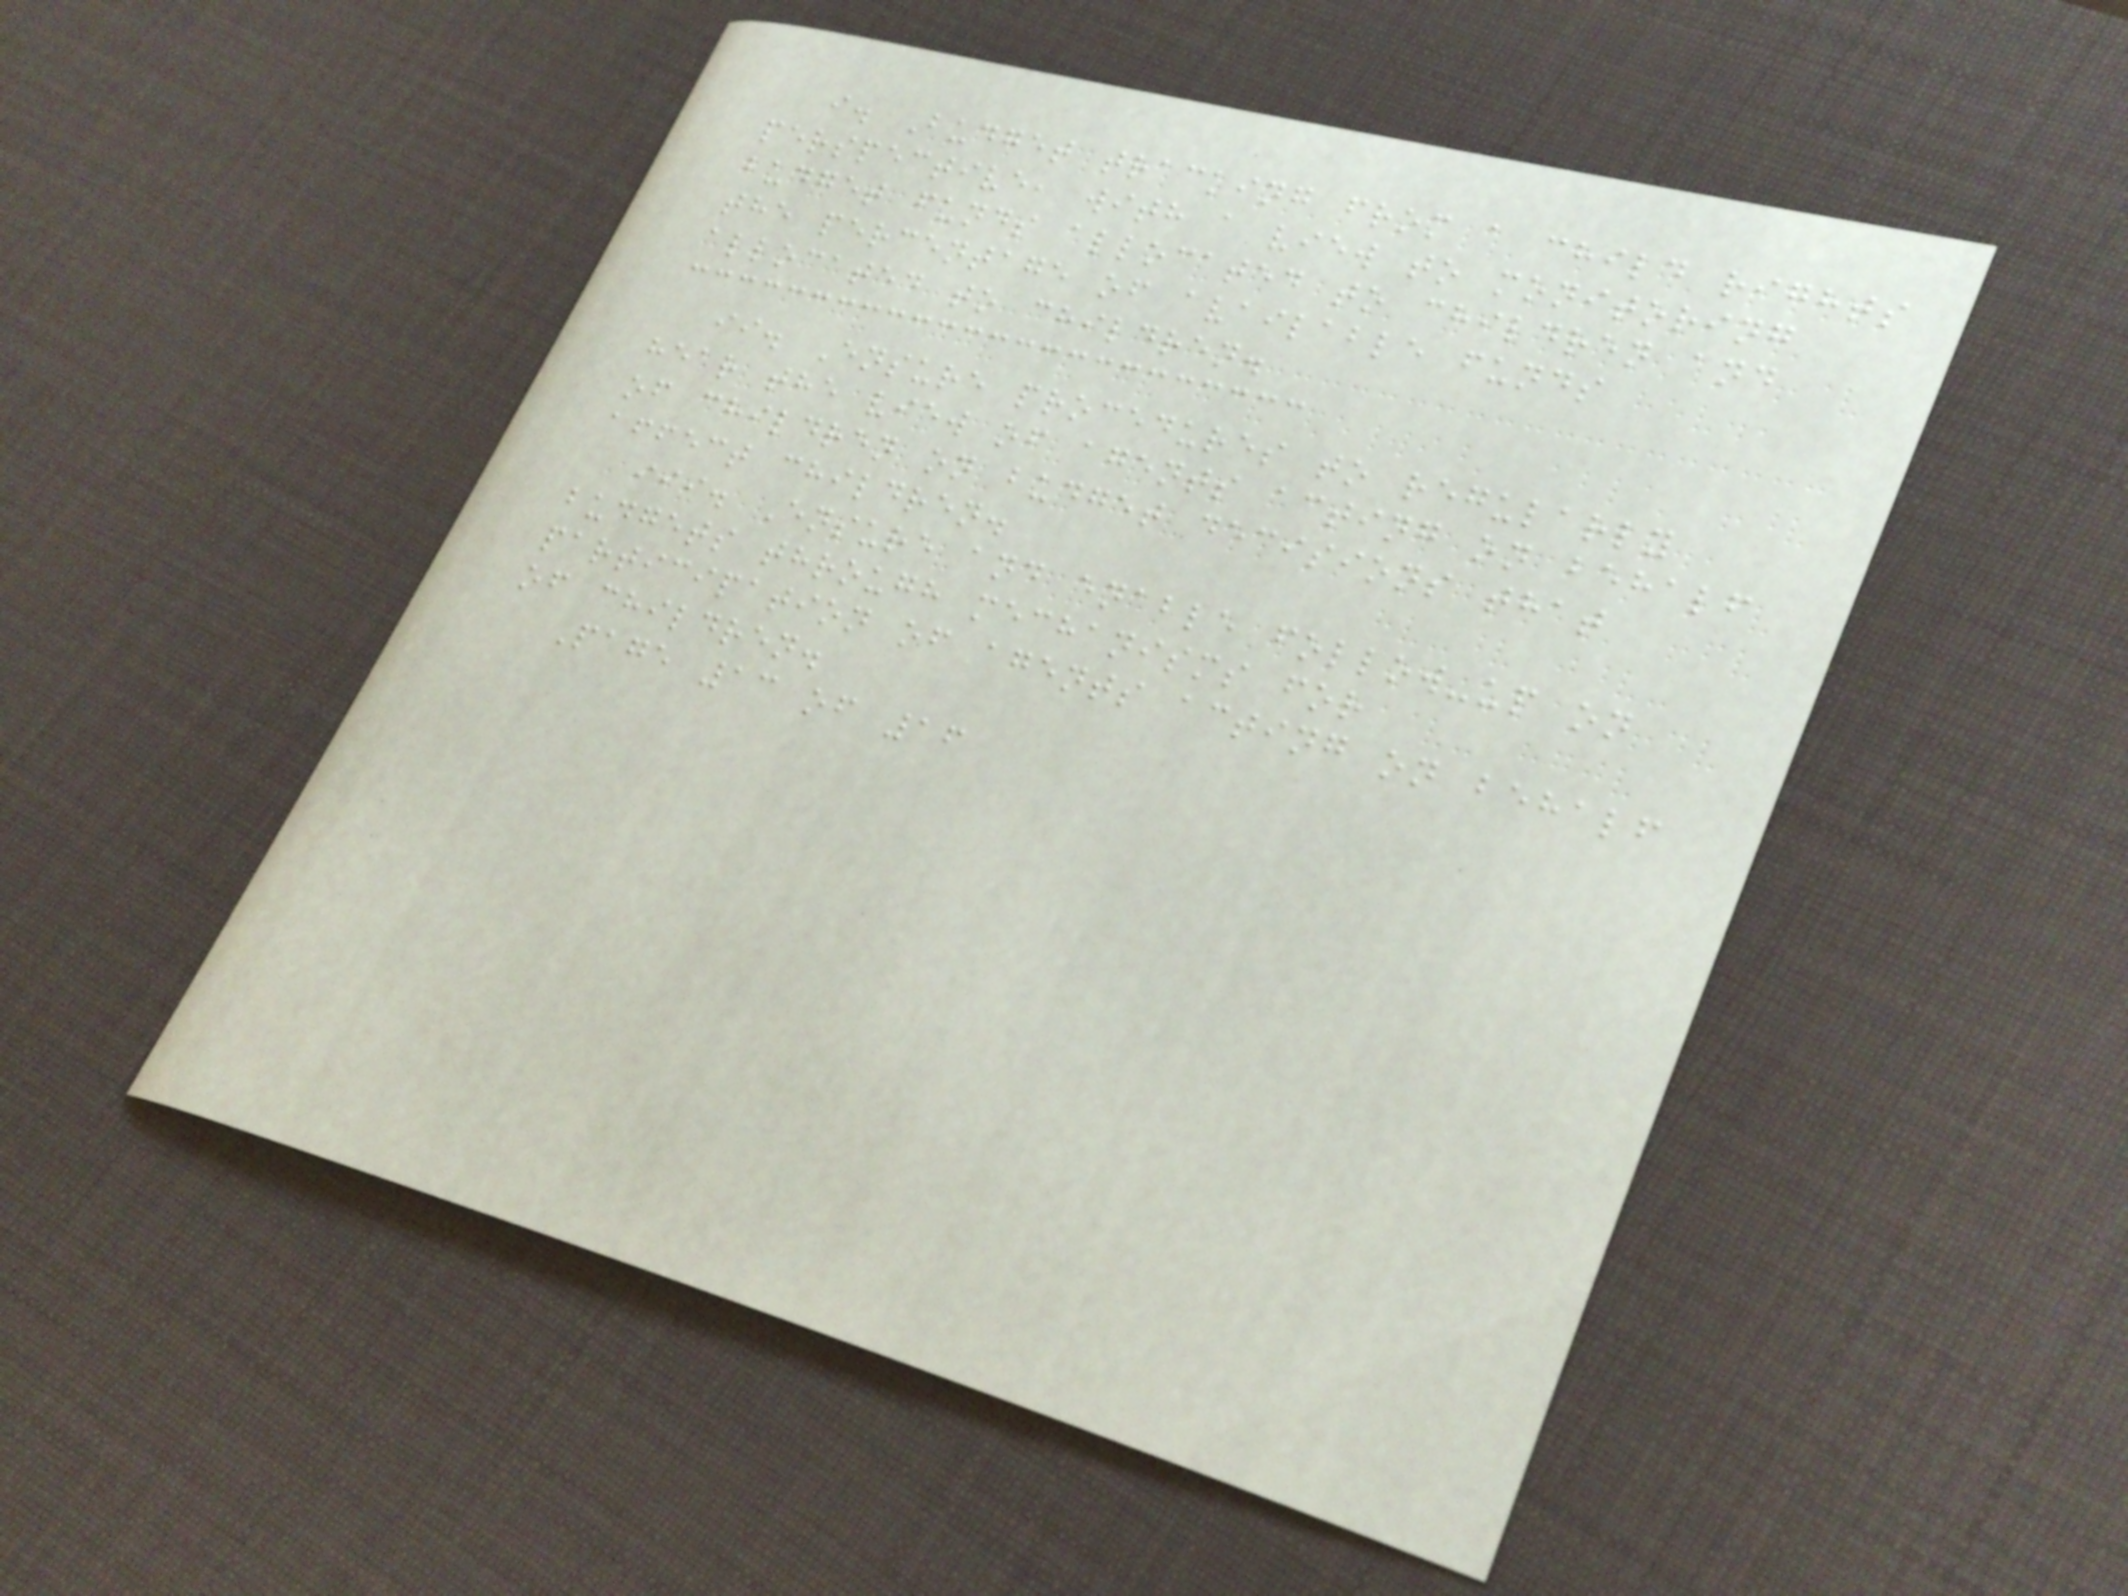i. Budget tracking from a child rights
perspective, with a view to monitoring
budget funds allocated to children and
the percentage of available funds
allocated to children.
ii. Ensure procedures to regularly
hear the view of agents acting on behalf
of children on budget decisions that
affect children.
iii. Ensure and enable follow-up on
budgets through mechanisms for
participation of agents acting on behalf
of children.
Page 13 of 16
